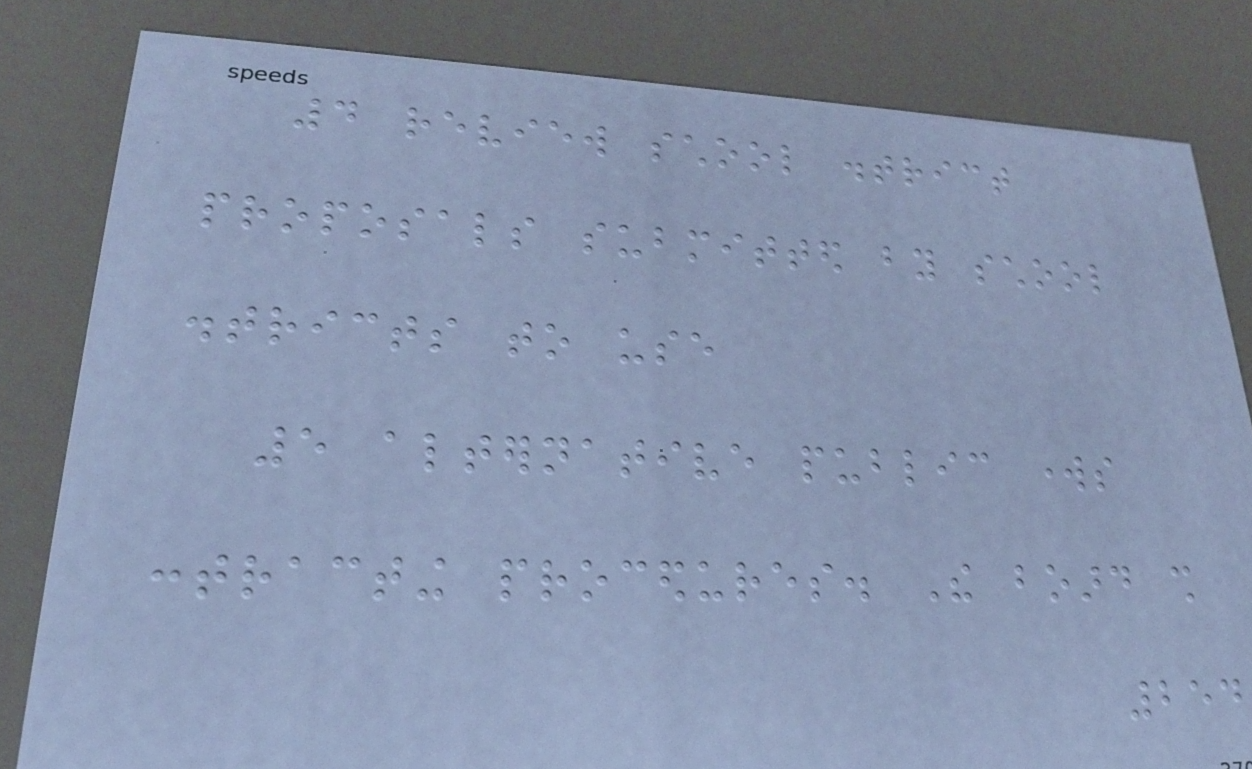4 review school district
proposals submitted by school
districts to use
5 alternative public works
contracting procedures. The board shall
254
